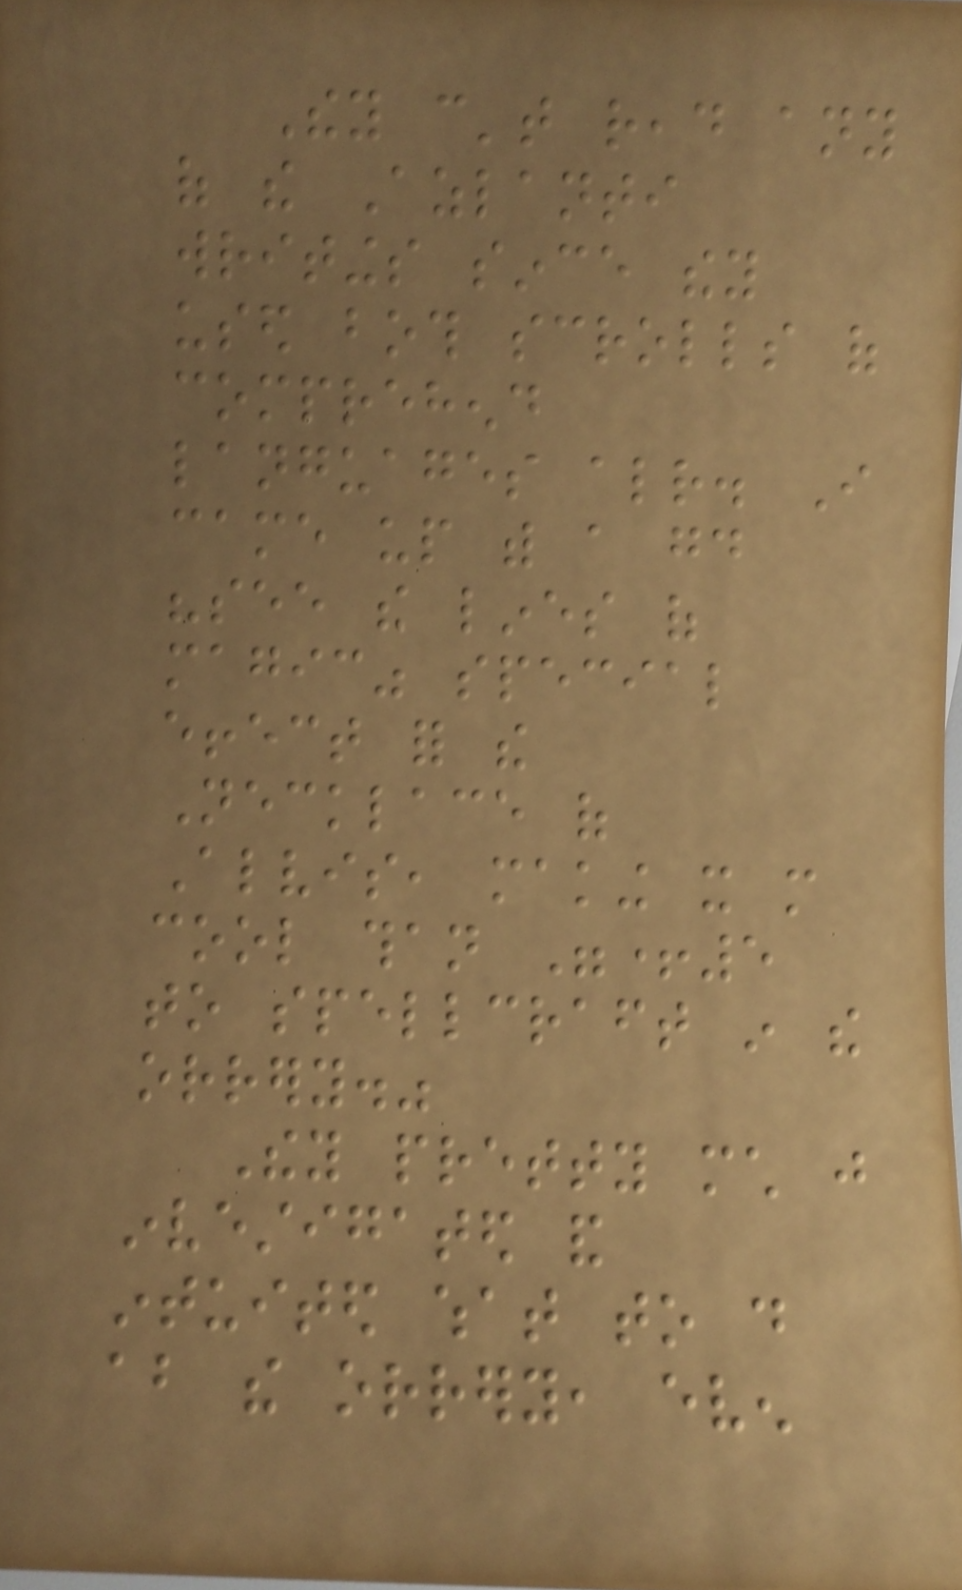They can't read any
of the Azlanti
writings since they
used both scrolls of
comprehend
languages already. I
came up with a good
"see the lines of
magic" special
effect for the
Necklace of
Alvis, making it more
cool than "+5
to spellcraft in the
orrery."
They pretty much just
investigated and
intuited what to do
about the orrery, even
